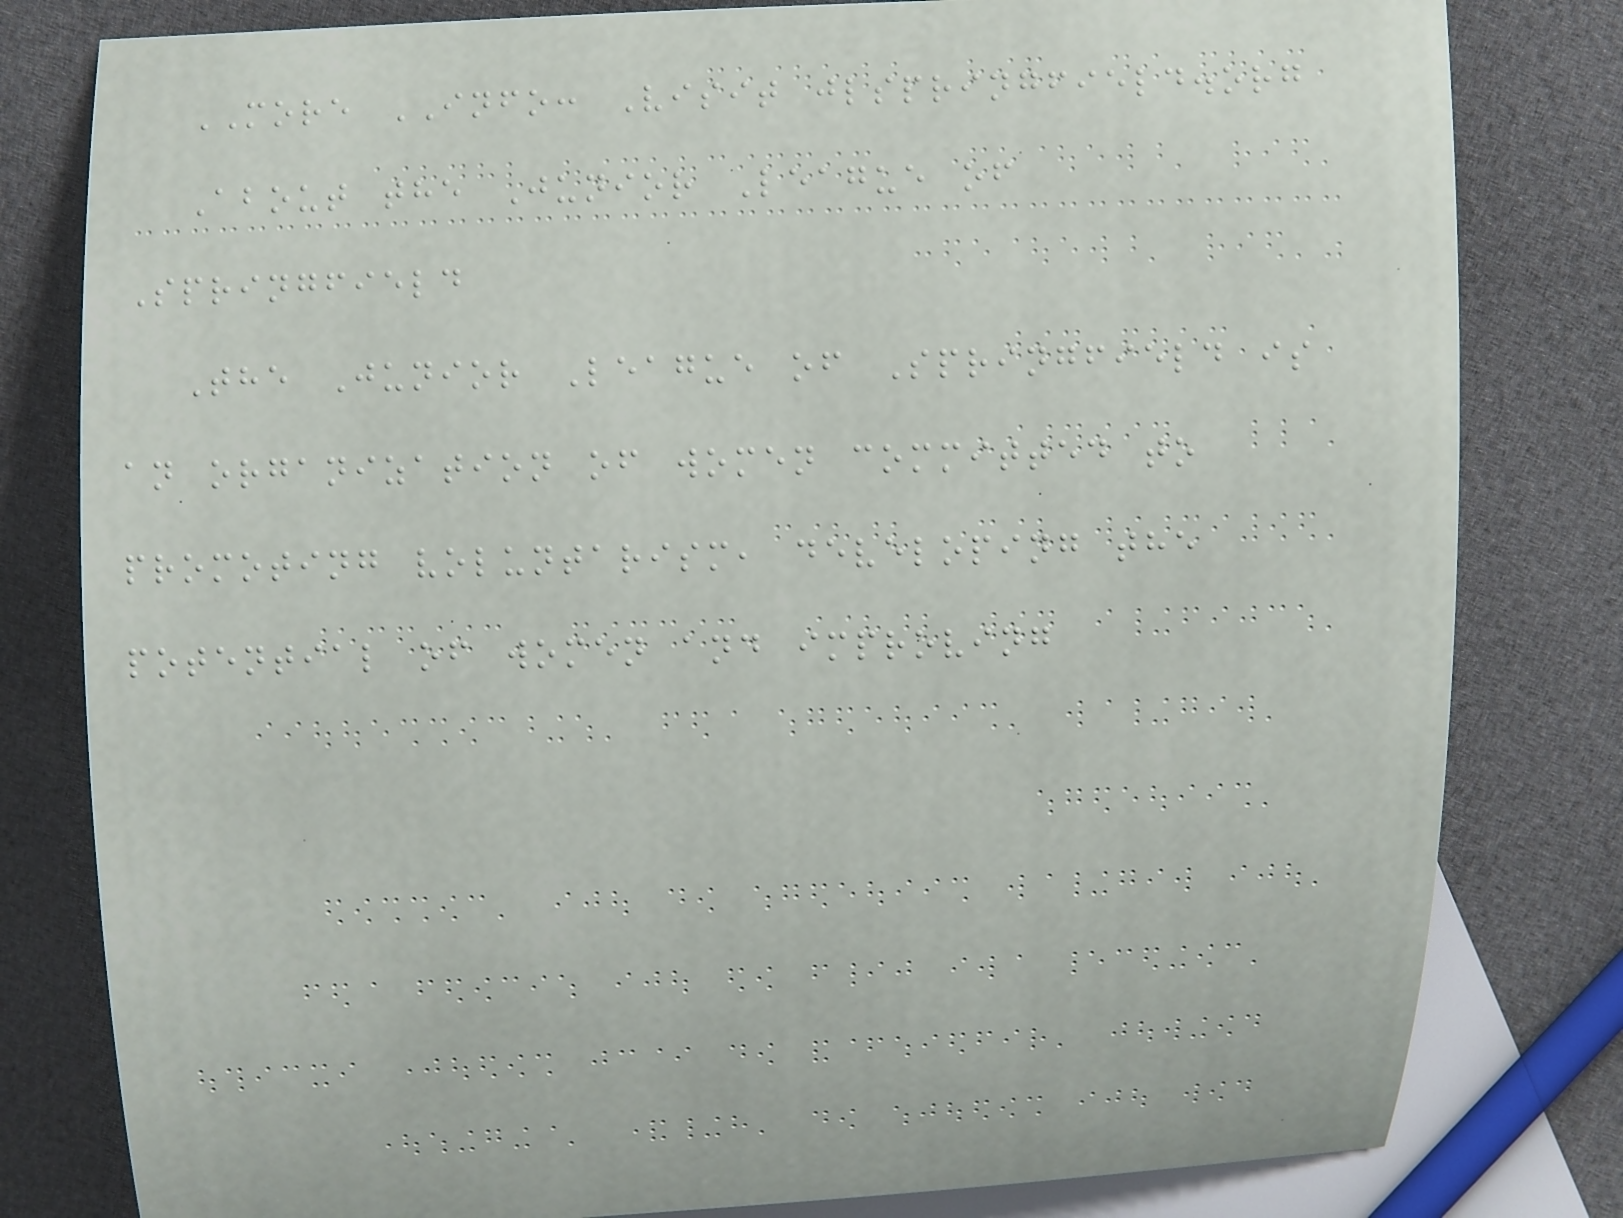MORE INFO: Visit jlspringfield.org
About the Junior League of
Springfield
The Junior League of Springfield is
an organization of women committed to
promoting voluntarism, developing the
potential of women and improving
